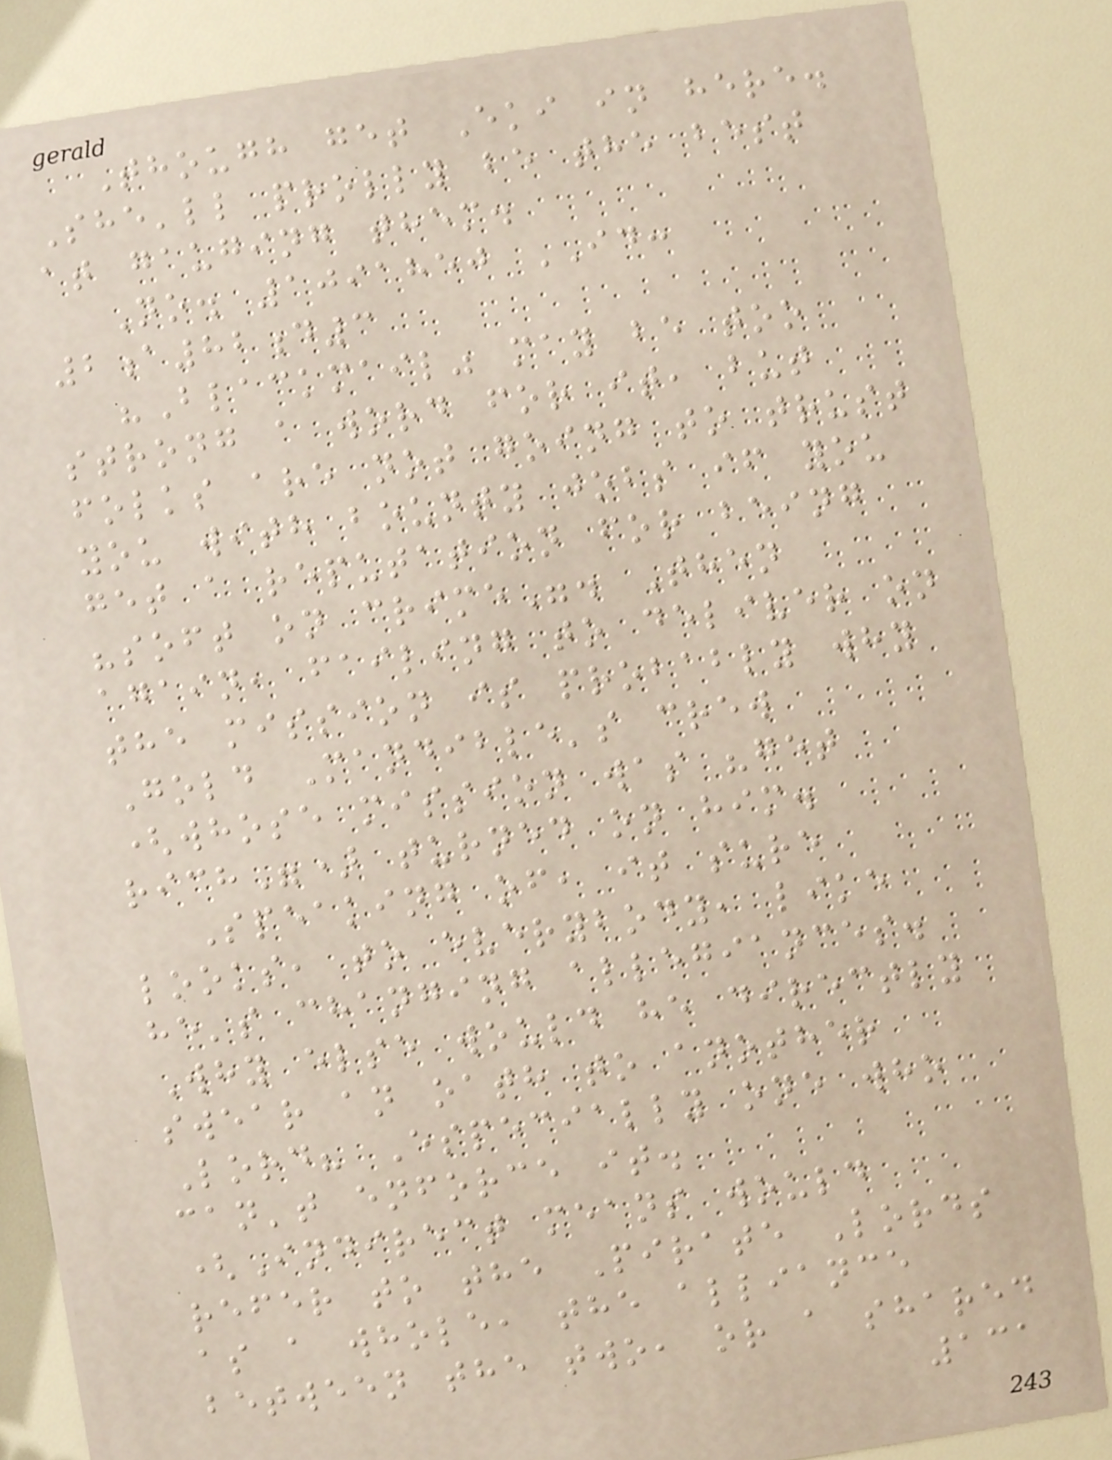Though get Eki in here.
She'll prolly be the best
at gauging them.
No. 1091850 ID:
2a82d3
"Blackmail" may be too
strong a word for it, but
folks are not going to trust
you with bounty jobs if you
get a reputation for being
"soft on crime". Then
again, failing to deliver on
the mission is probably why
Gold Mandible's crew
(whose mission was "get
rich") turned on him.
Speaking of, it sure
looks, to everybody, like
he's changing allegiances.
Why else would he directly
swear an oath to another
Lord? Especially one who
can't enforce it.
(Indirect means would
refer to the Pirate Lords
as a whole, the alliance
between the two, or a shared
131
